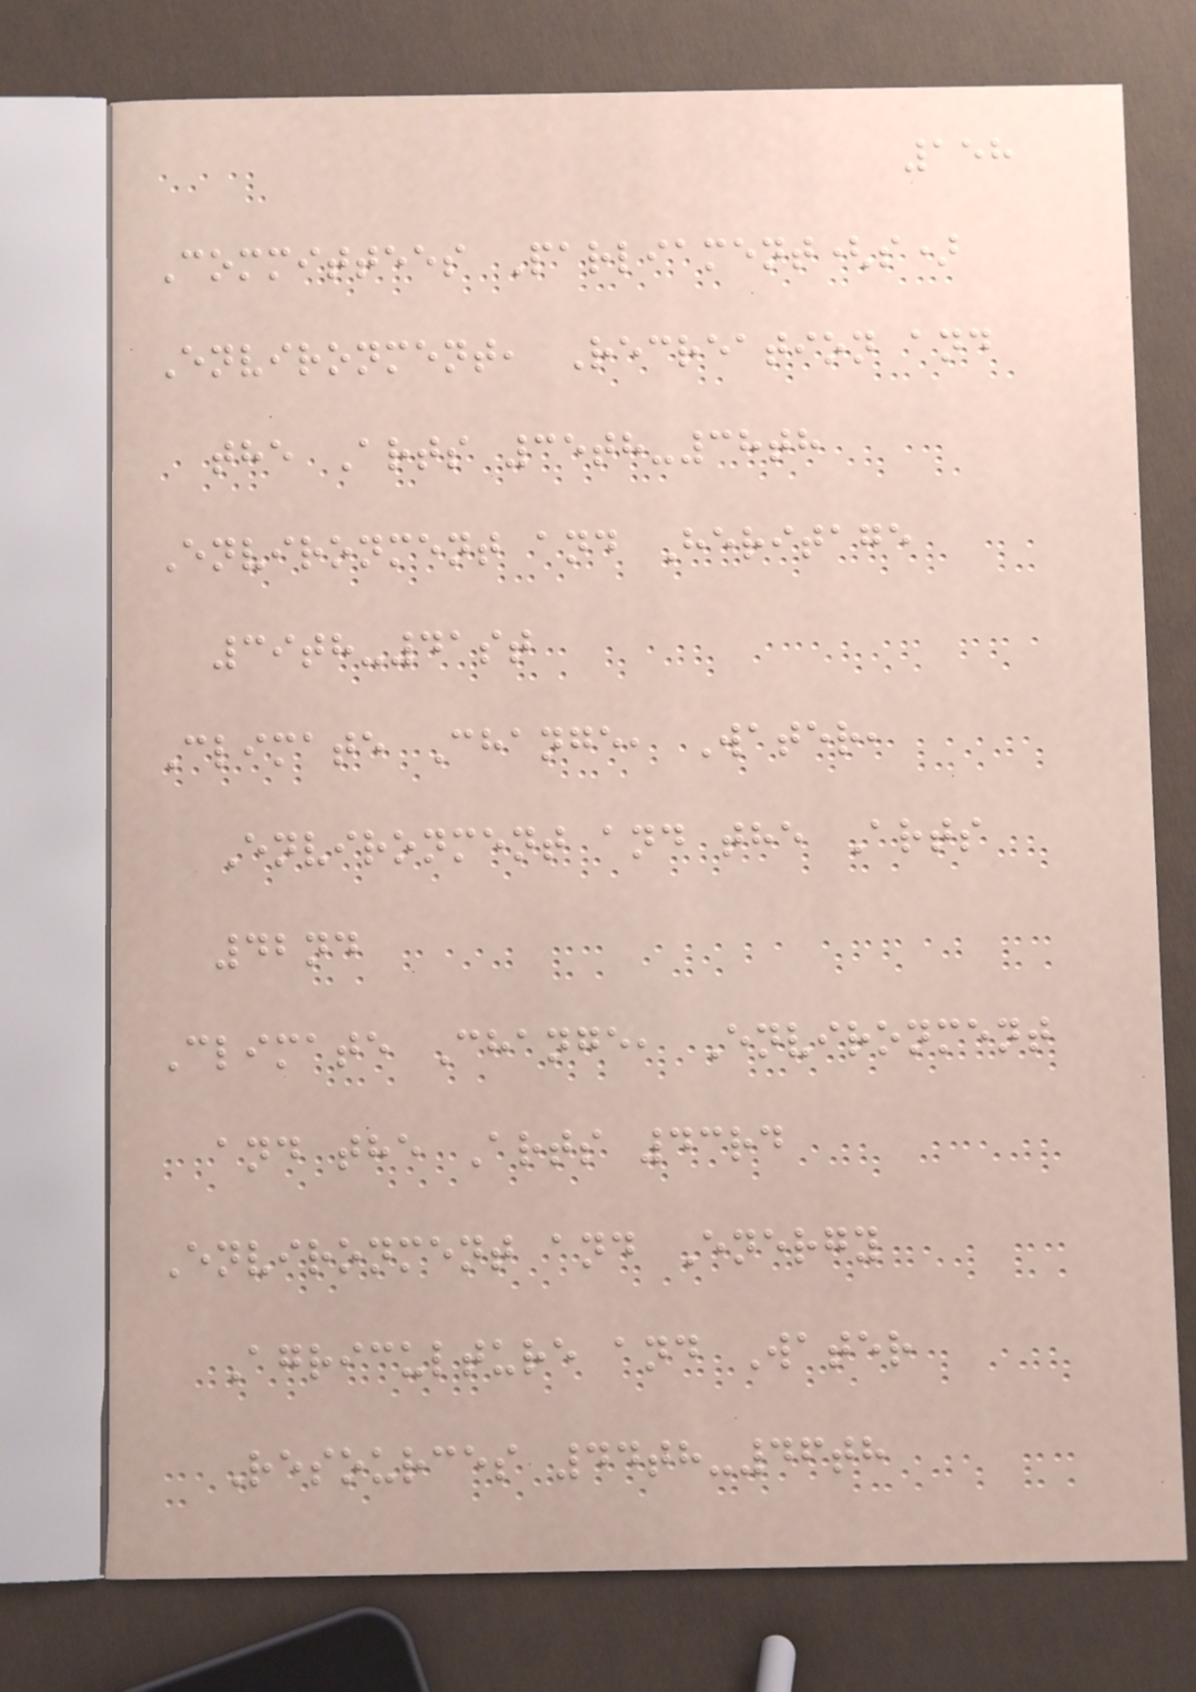158
Committees Parliament(s)
Environment, Recreation and
the Arts 35th-38th
Environment and Heritage
39th-41st
Climate Change, Water,
Environment and the Arts
42nd
Climate Change, Environment
and the Arts 43rd
Environment and Energy
Agriculture and Water
Resources 44th-46th
